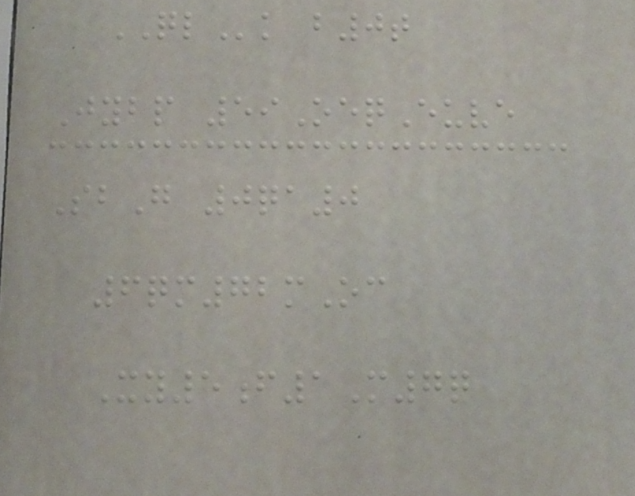QLk b0t
Jybp 59OeqEuve
SbG 0qa0
6qm72mOc
Xy5f1M7q
